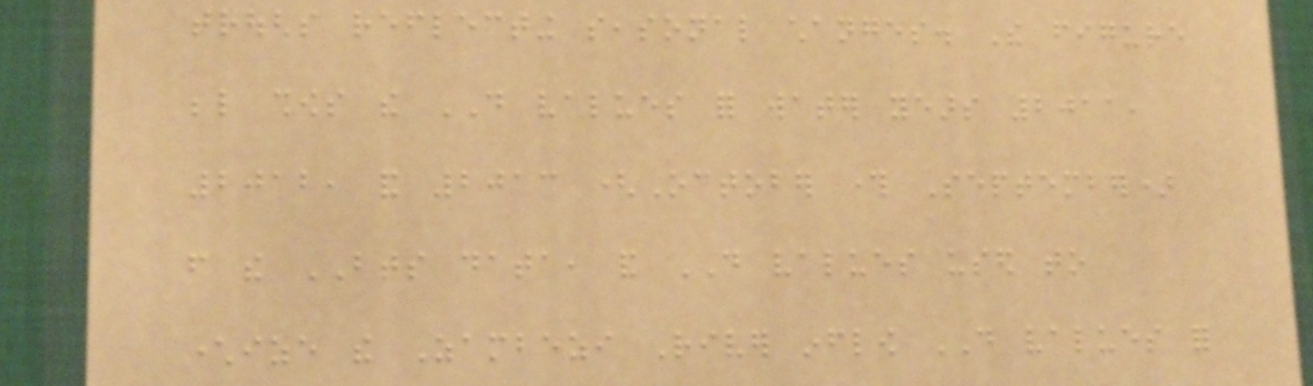troughs reflecting seasonal changes. The figure
below shows the DO values for water years 2011,
2012, and 2013 (October through September)
from the BTS data, and DO values used to
characterize the Zambezi River inflow DO values for
